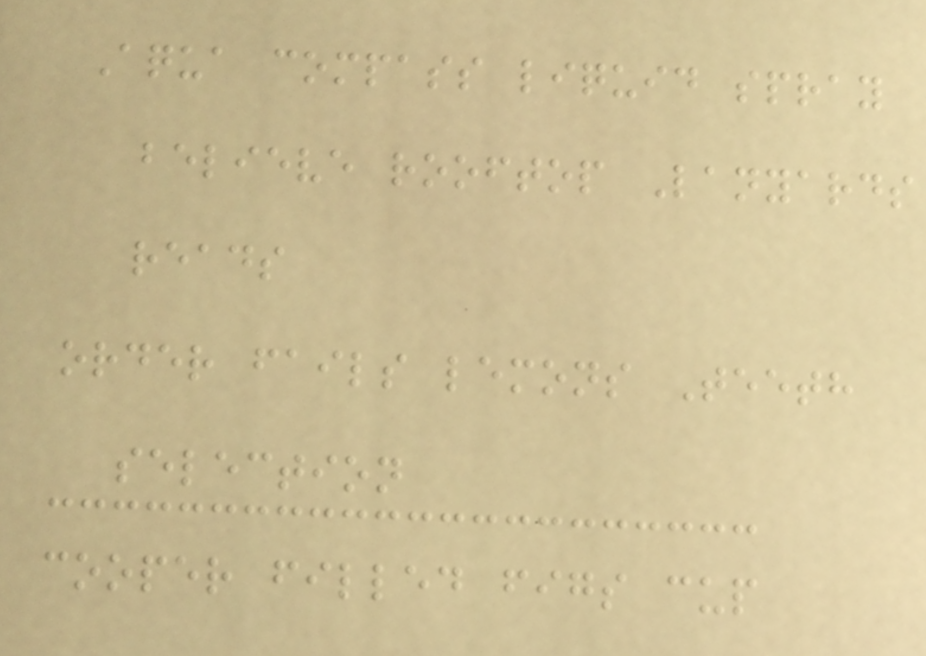Aqua compass liquid spray
believe rooftop Lanyards
reads
order fails lemons Teeth
selection
cooper filled figs cup
